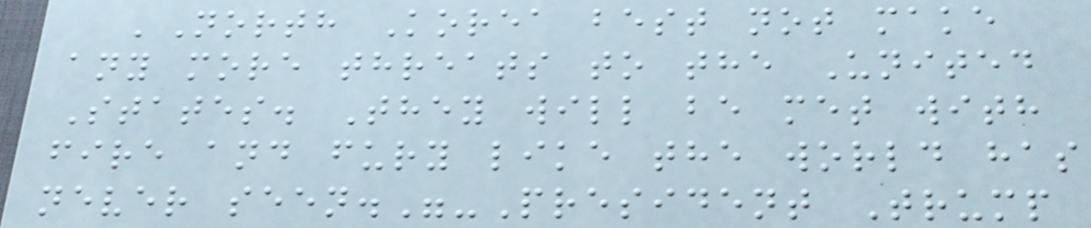'North Korea best not make
any more threats to the United
States. They will be met with
fire and fury like the world has
never seen."-President Trump
